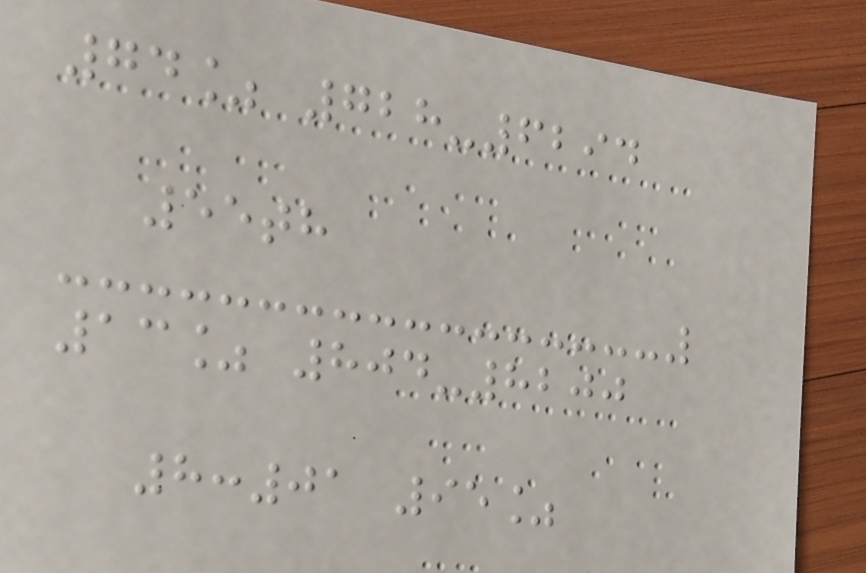74% 728-6294
55th
13% 804-8200
8:01 95%
